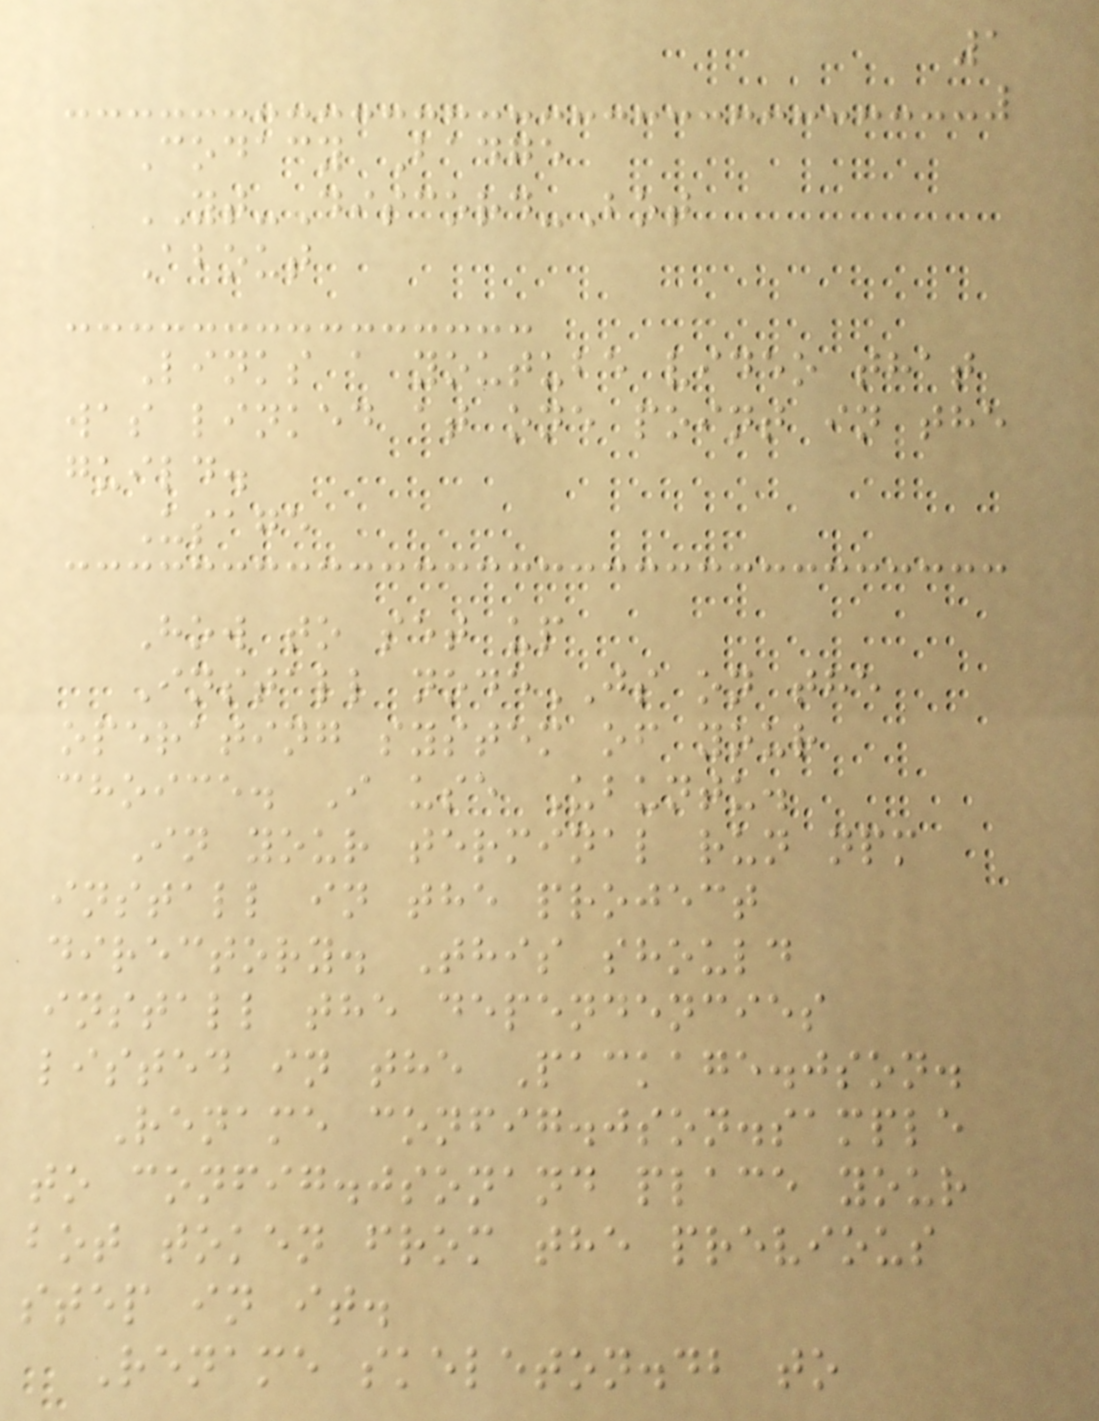1
Codacy Badge
YT-Discord-Bot
About
Links a youtube video that
was linked at one point in the
guild.
Usage
How to set up
Install nodeJS on the
operating system of your
choice. I use Ubuntu.
In your terminal run npm
install in the project
directory. This should
install the dependencies
listed in the Package.json.
Rename config.json.sample
to config.jsonand place your
bot token from the previous
step in it.
Rename skeleton.db to
